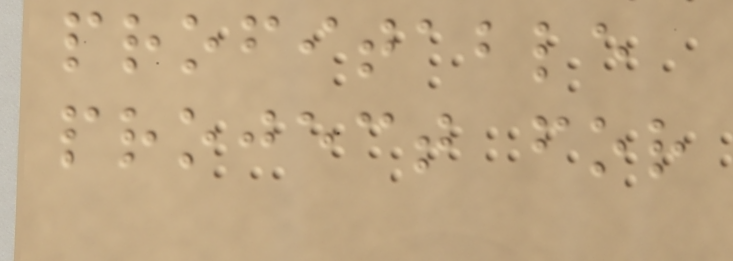profitable
project for
